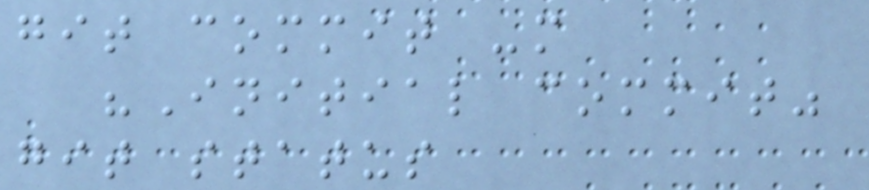git commit -m
"Initial commit"
git status
